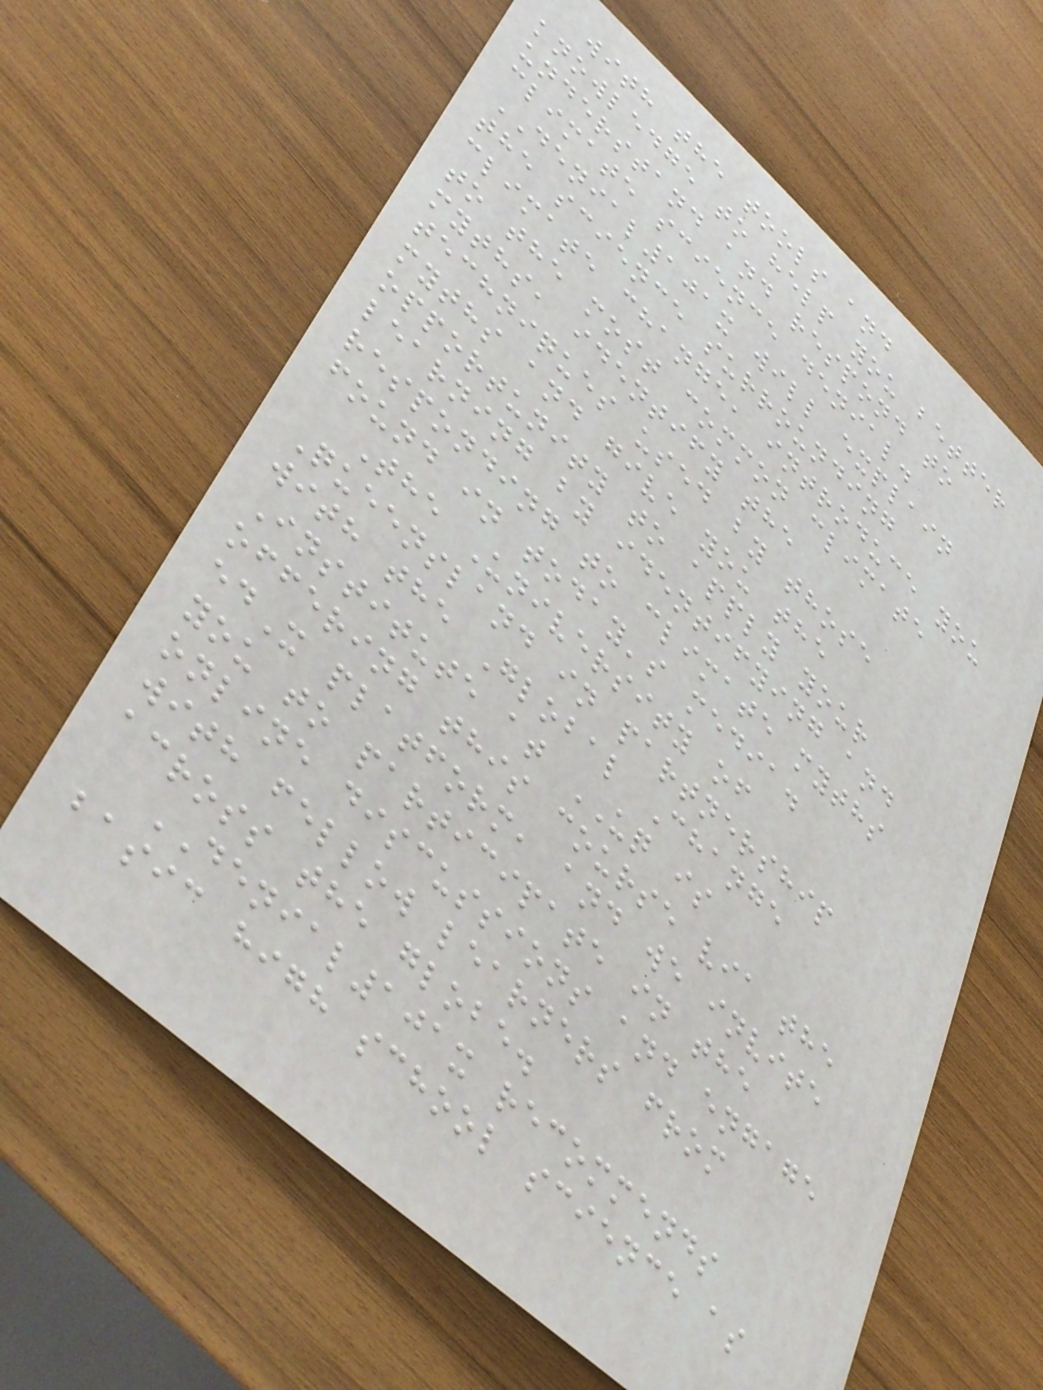with the tools and
knowledge to help you better
understand and respond to
climate science denial.
DENIAL101x will explain
the science surrounding
climate change, introduce you
to the most common climate
myths, identify the
techniques used by those
myths and give you the
opportunity to apply your
learning by identifying and
responding to climate myths
found in today's media.
The University of
Queensland in partnership
with the Global Change
Institute at UQ is
offering this course via the
edX platform, and we invite
you to participate in the
online discussions and engage
with fellow learners from
across the globe.
DENIAL101x recommends
basic high school science as
